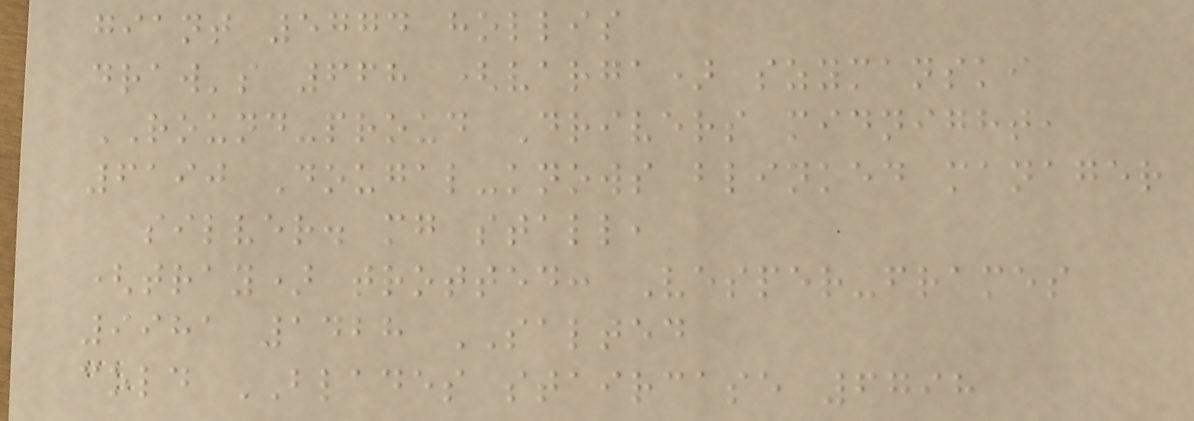giant 5774 hollis
draw's 668 (varga) szymanski
ROUND-proud Drivers midnight,
6190 Dougal-knows blinked manager
silver. mg stall,
(tray) trotted: Vesper-frames
9981 1428 SALTED
cold BLADES staircase 6798
